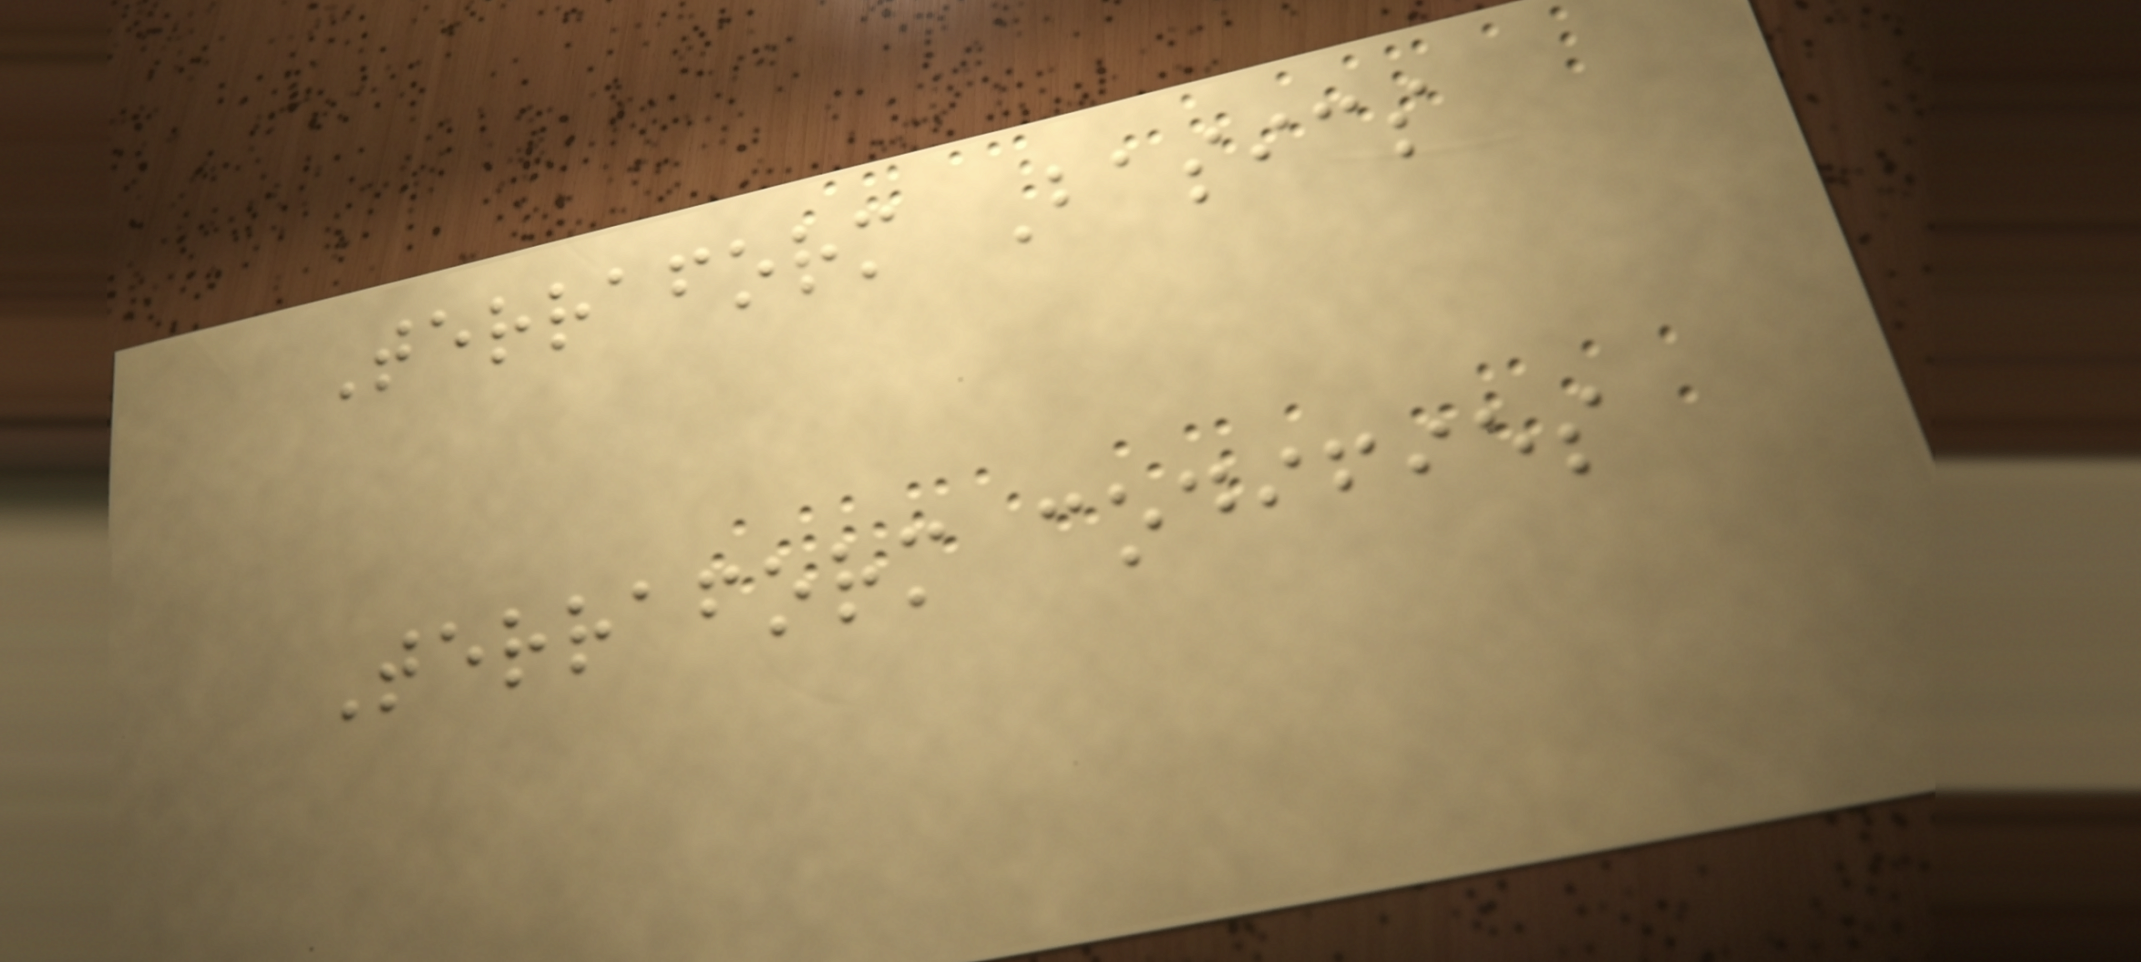Terraform Basics
Terraform codifies
